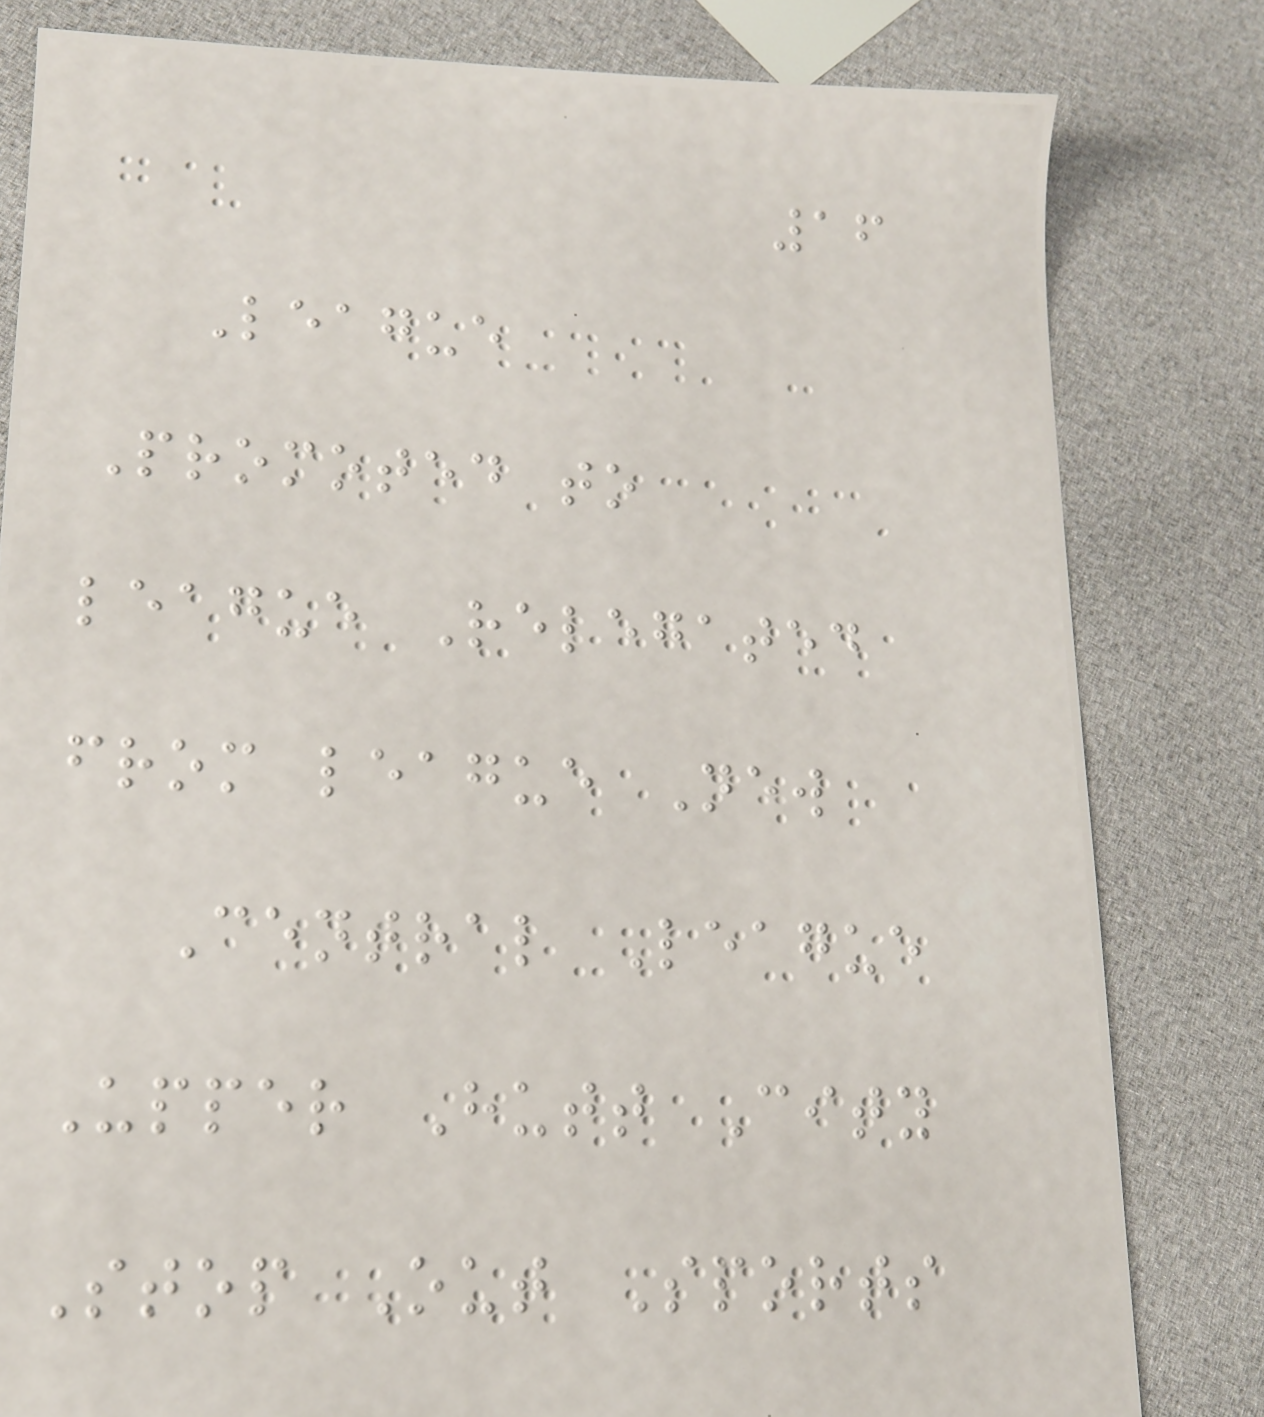16
League
Promoted to
league Relegated
from league New
Central League
Upper Hutt City
Stop Out Sports
